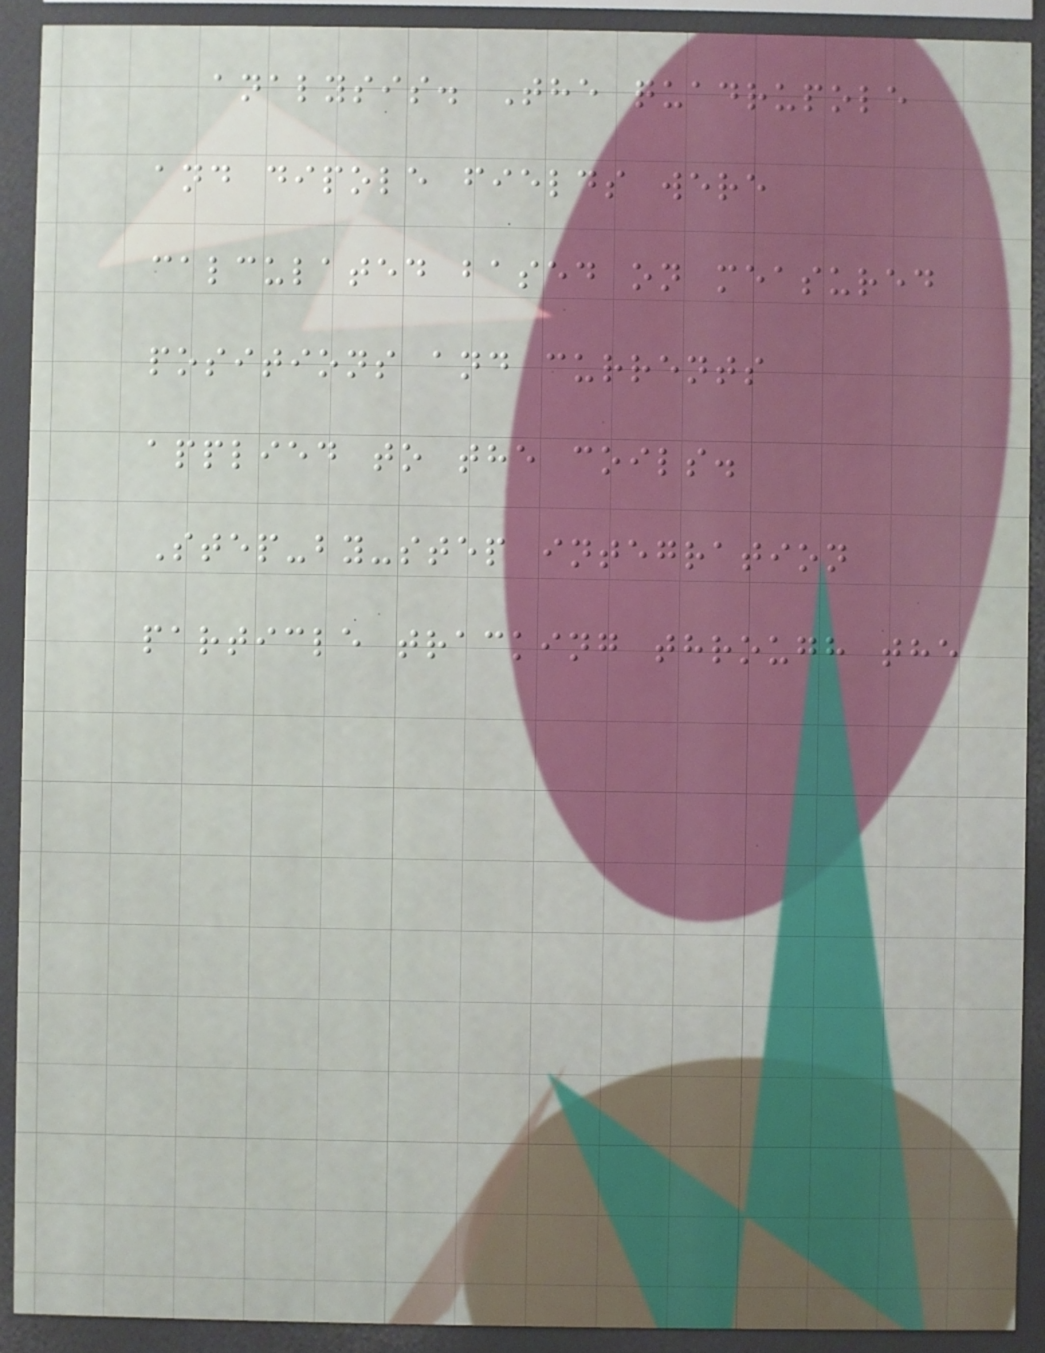analysis. The quadrupole
and dipole fields were
calculated based on measured
positions and currents
applied to the coils.
Step-by-step integration
particle tracking through the
